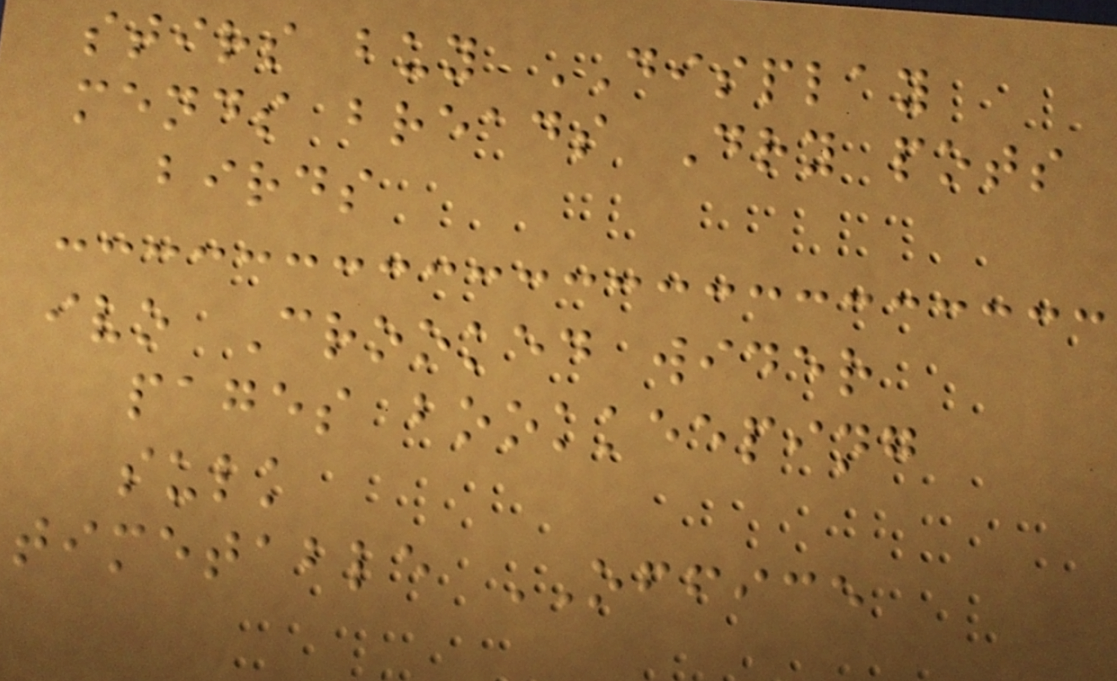stirs buy DISPLAY
mends breads Dry pots
birds
ivo Crooked wider
pages bookkeeping
sulk
timetable OFFICE
